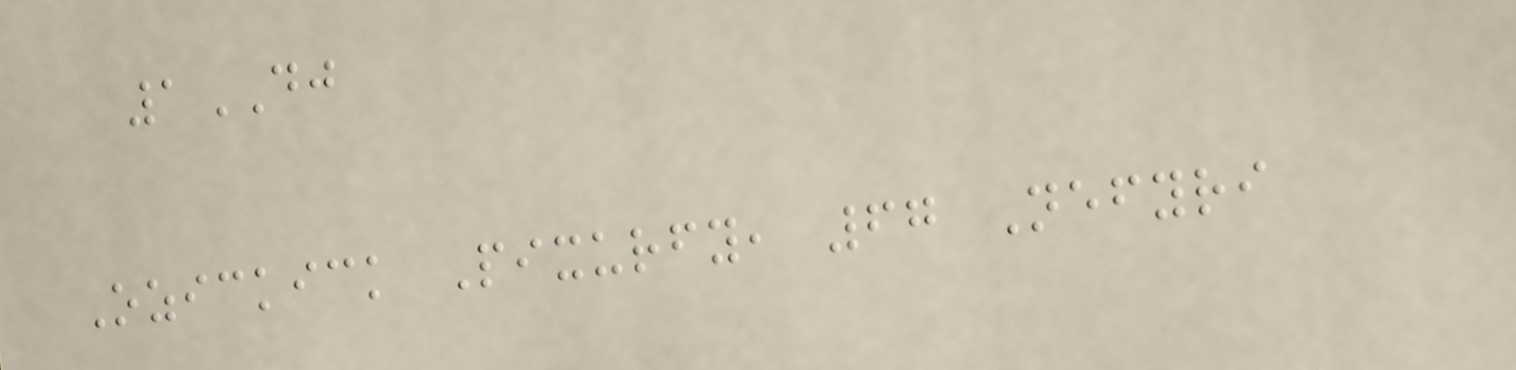1DJ
Ozickick Pixurfy, 67 Nefyri
